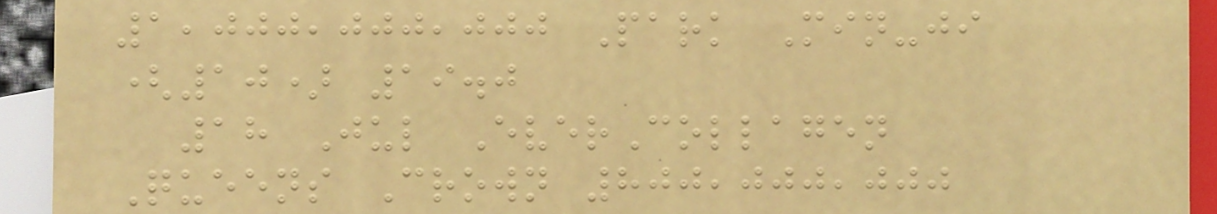1,000,000,000 Park Min-ji
(10) 19.0
18 Jul EverCollagen
Queens Crown 800,000,000
